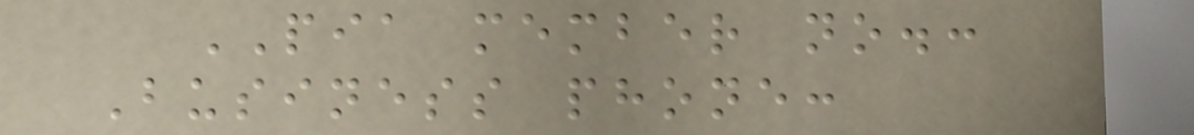PIA member no.:
Business phone:
